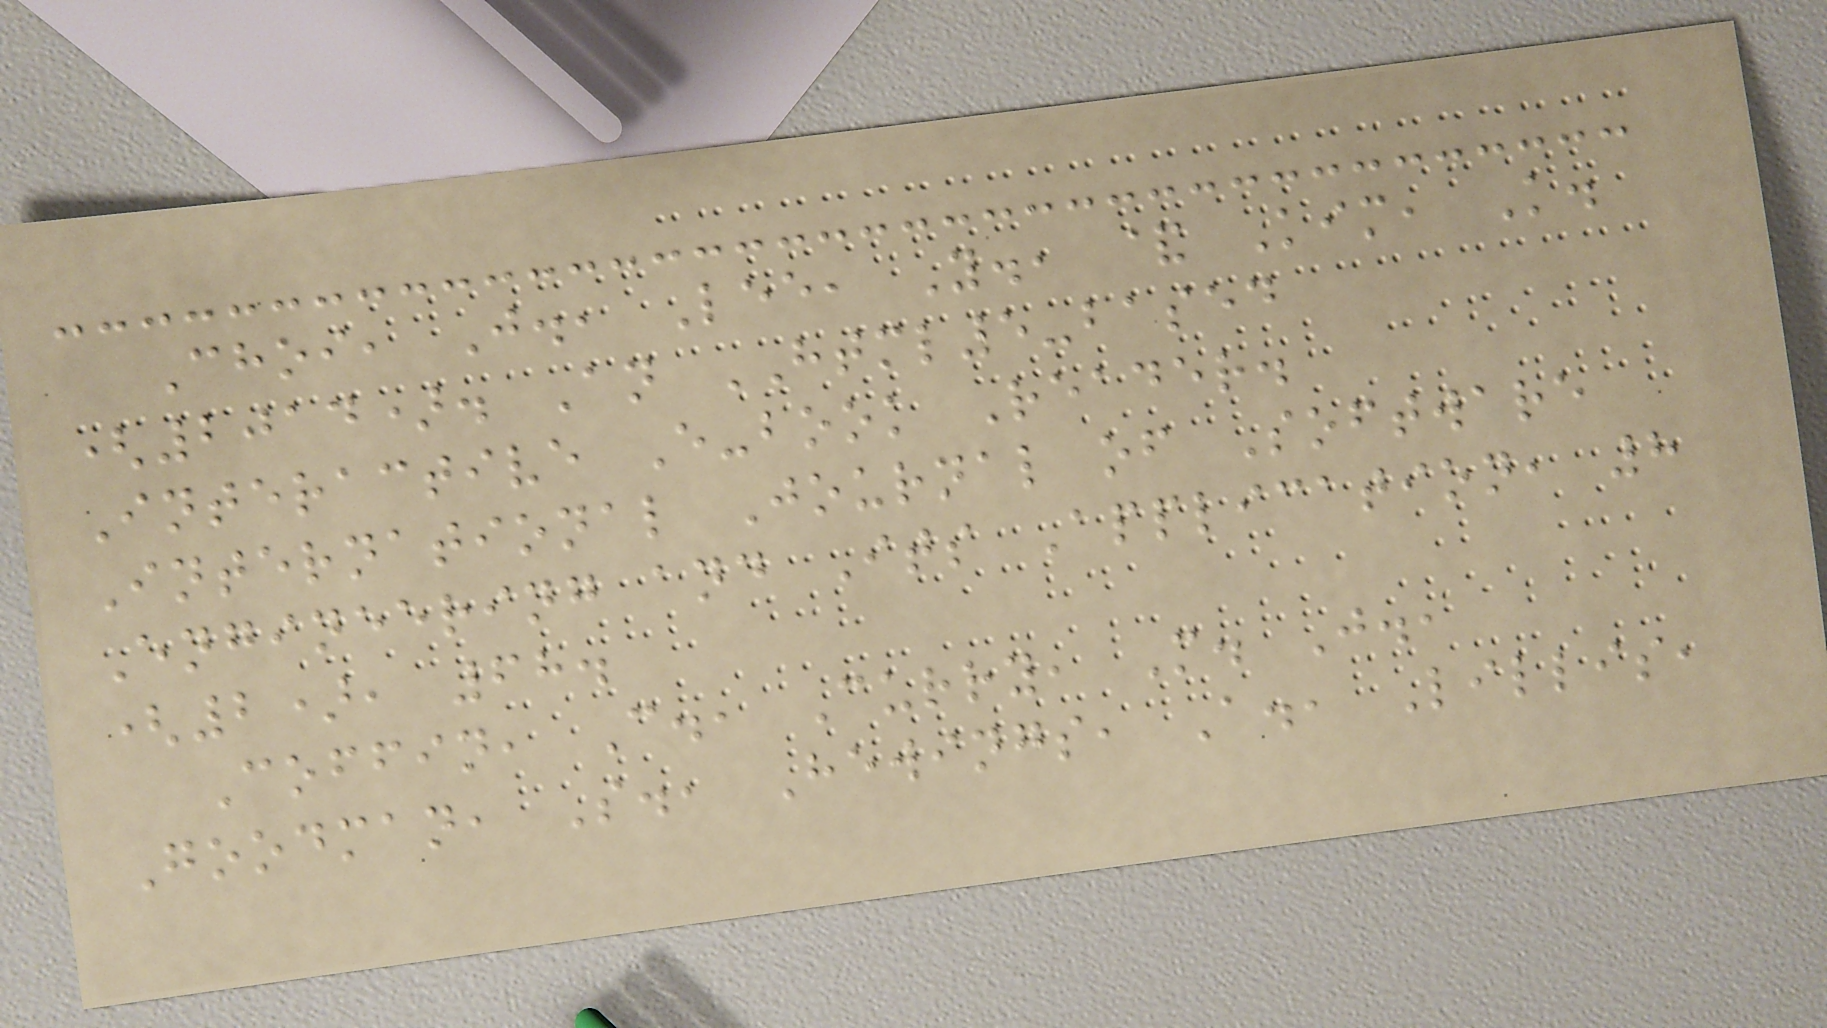Choi, J., Lee, Y., & Kim, K.
(2014). An HTML5-based
Interactive E-book Reader.
International Journal of Software
Engineering and Its Application, 8
(2), 68.
Coffin, C., Curry, M. J.,
Goodman, S., Hewings, A., Lillis,
